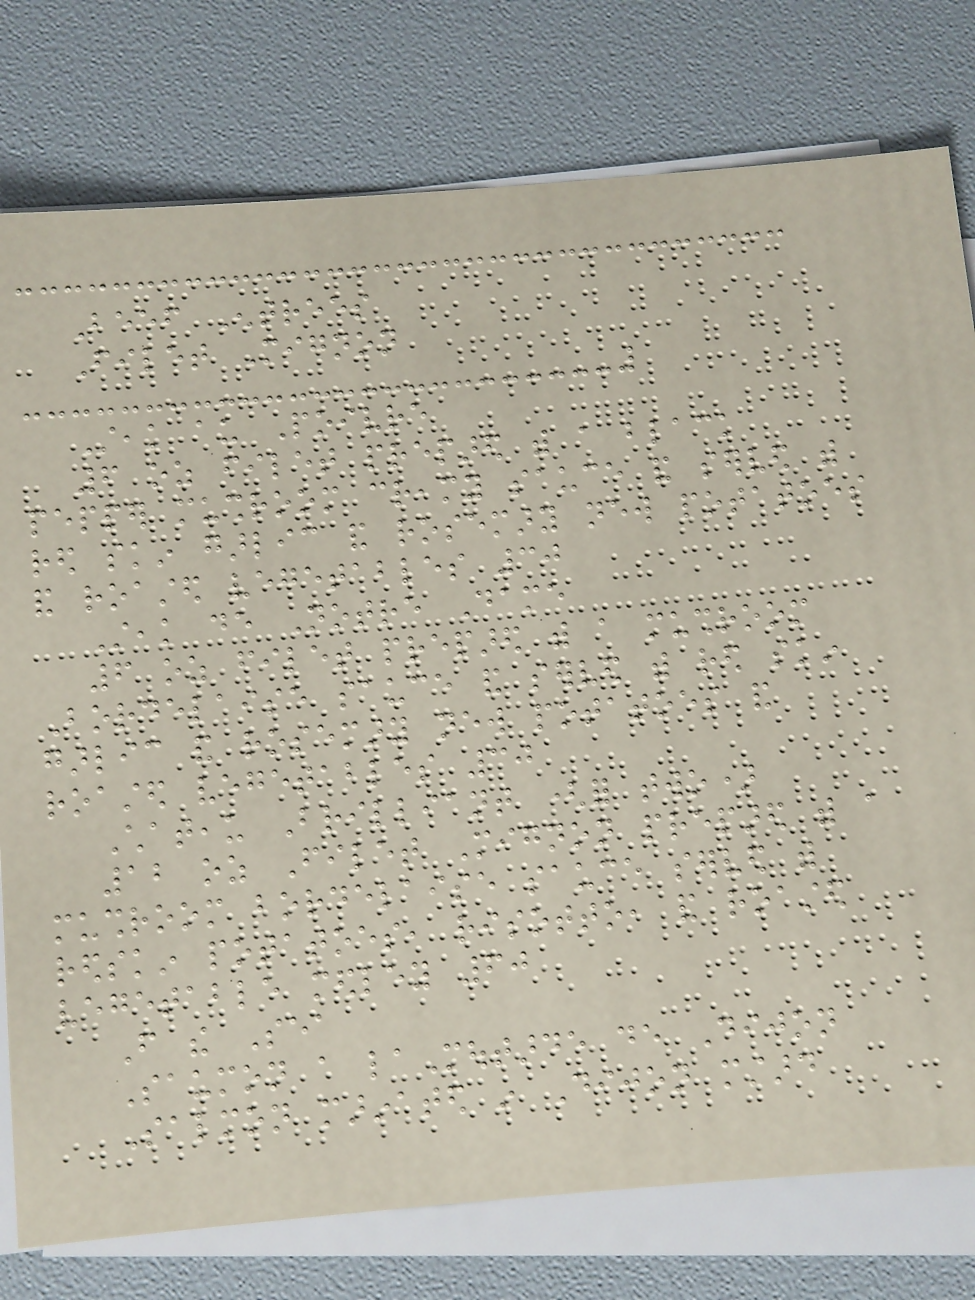Beef Entrees
Filet Mignon
Steak au Poivre
6 oz filet prepared with a black
pepper mushroom creamy sauce and served with
red skin garlic and rosemary new potatoes
and roasted vegetables 30
Steak de Notre Dame
6 oz filet prepared with a mushroom
Bordelaise sauce and served with red skin
garlic and rosemary new potatoes and
roasted vegetables 30
Chateau Brilliant (for two)
12 oz Filet Mignon prepared with a
mushroom bordelaise sauce served with
redskin potatoes, risotto, and roasted
vegetable medley 60
From the Sea
Saumon a laMoutarde de Dijon
Salmon marinated in Dijon mustard
